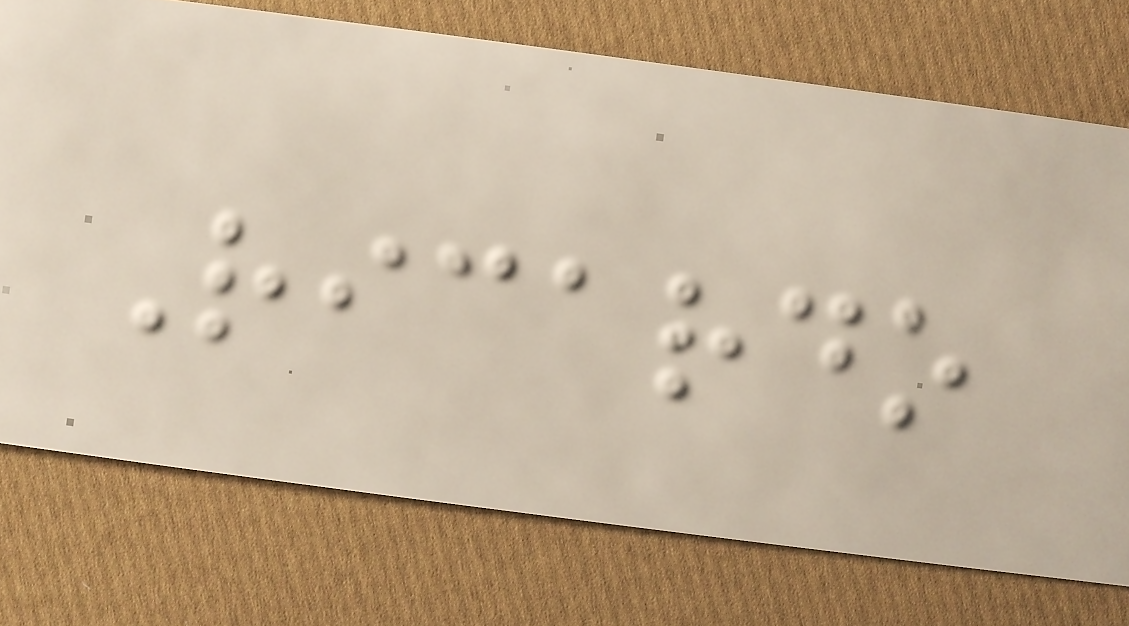Ricardo
